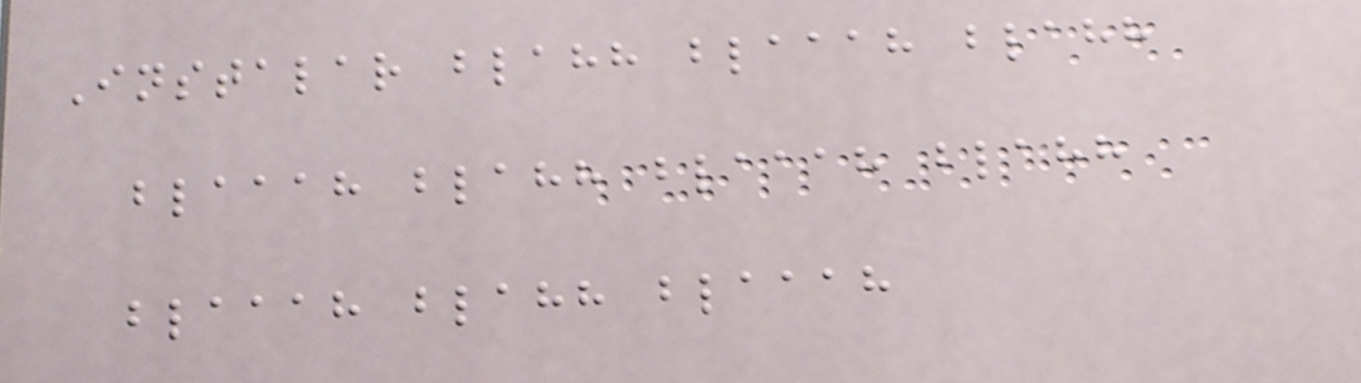Instalar blahh blaaah blahh
blaaah blahh blaaah blahh
blaaah blahh blaaah
